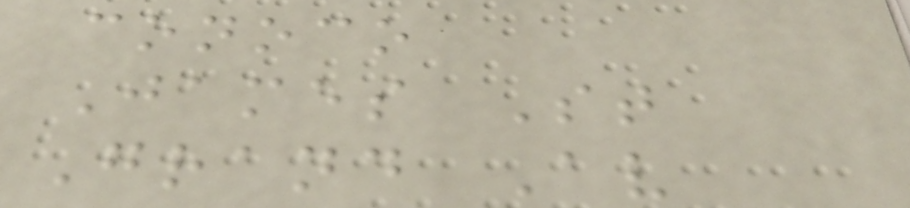conoco
James St
Grand Av
